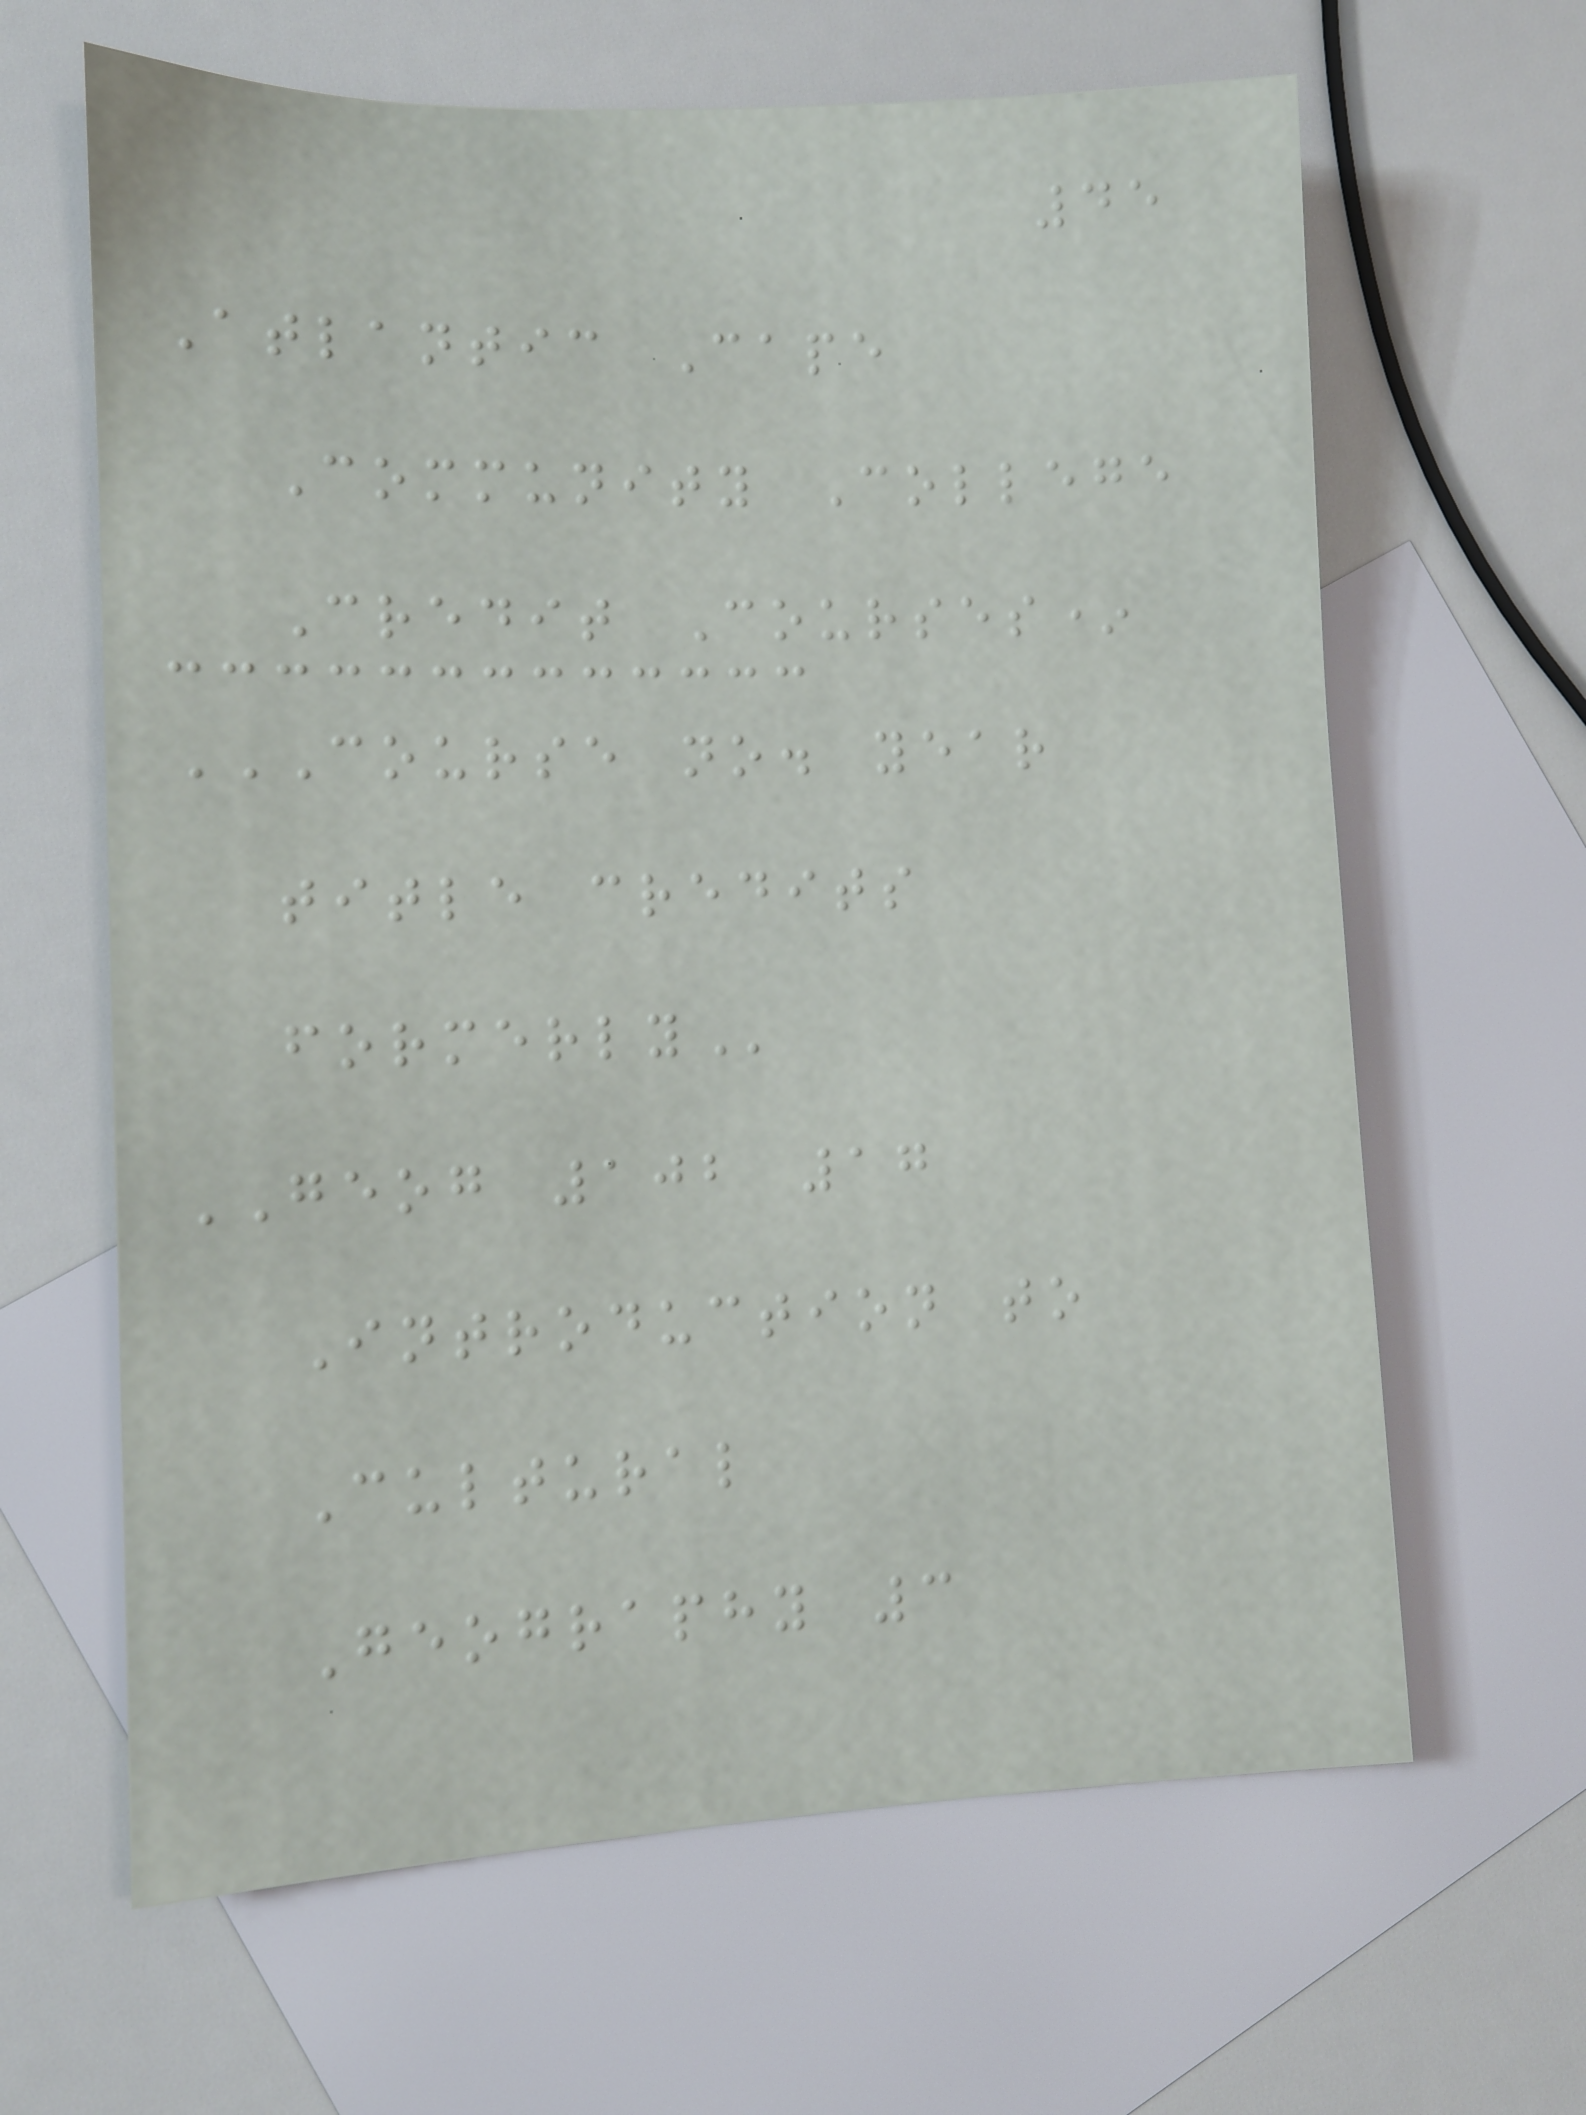45
Atlantic Cape
Community College
Credit Courses*
COURSE NO. YEAR
TITLE CREDITS
FORMERLY
GEOG 102 17
Introduction to
Cultural
Geography 3
